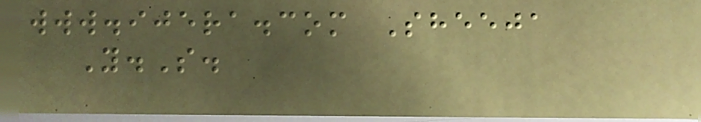www.ijera.com Sheeja
Y.S.
